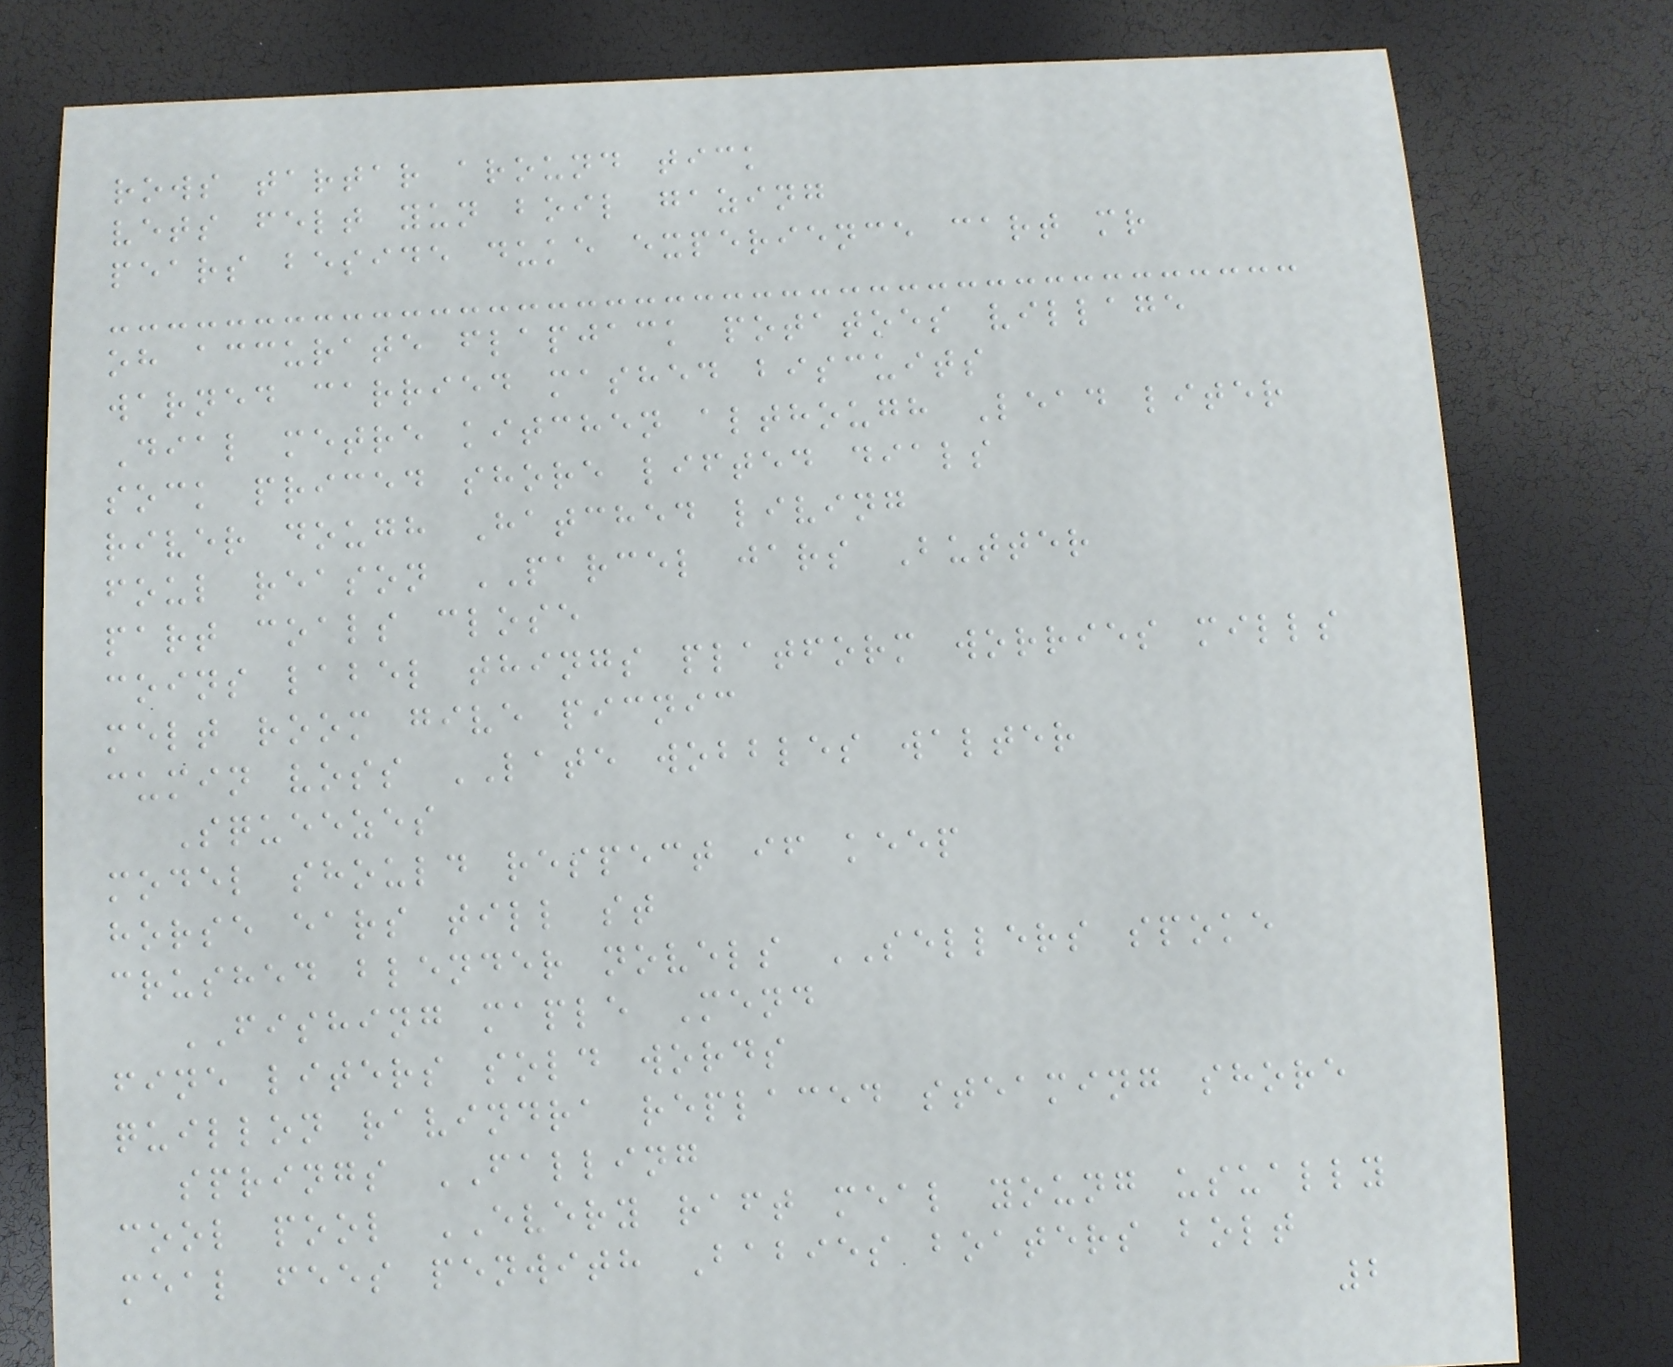rows tartar around tick
vets felt yun boil gazing
pears beside duke experience cart mr
oh accurate flapjack potatoes village
warned carried mashed biscuits
Dial metre kitchen although Lead liter
sock priced shore lifted dials
river dough Hatched living
foul reason PARCEL jars Butter
part coals close
coins label things platform worries mills
melt room give picnic
cumin voss LATE wobbles walter
Squeezes
model should respect if keep
horse ears till st
crushed blender novels SELLERS spoke
FISHING maple Mend
fine liters sold words
quillon ravindra replaced steaming shore
springs FALLING
cool pool EVERY raft meal young usually
meal fees penwith Babies boaters bolt
2
